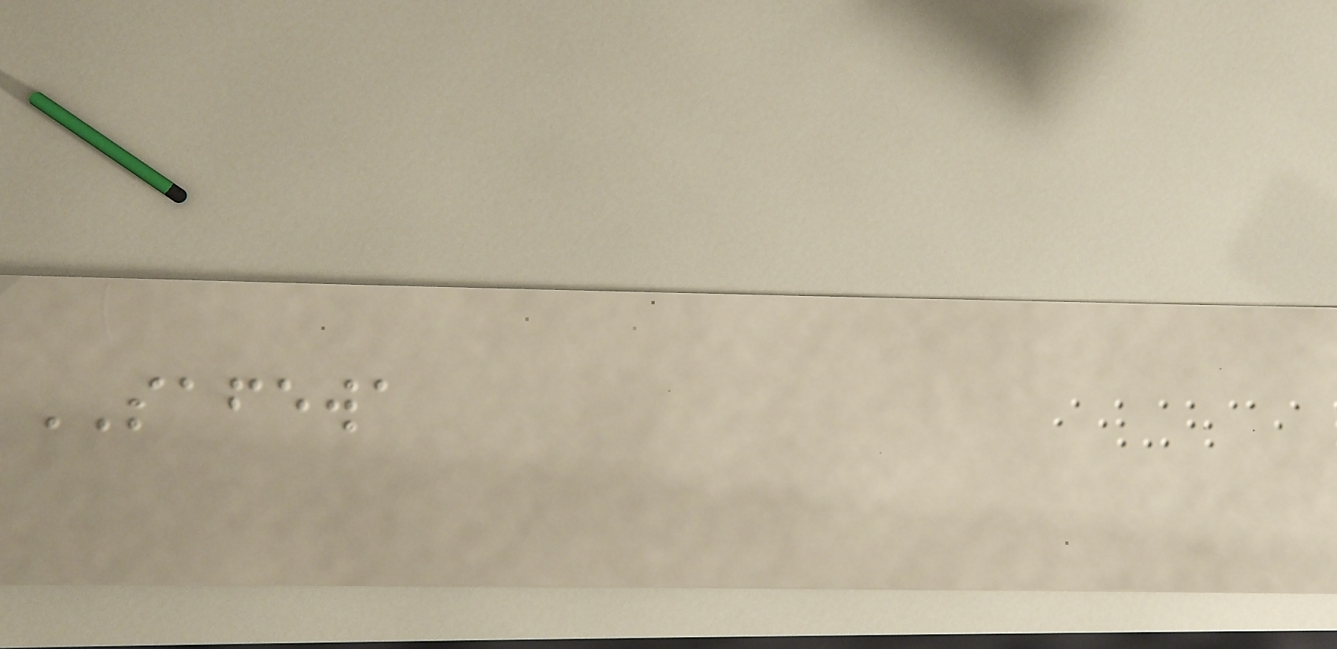SAFEWA
